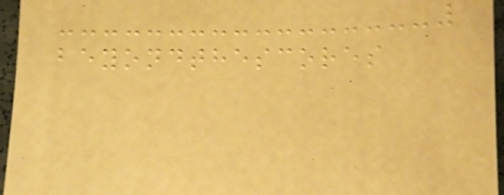beyondthescores
